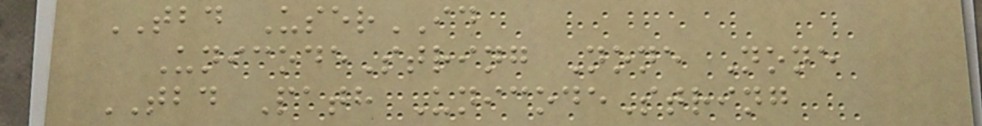TBD UserID
UnicodeString None None
TBD Path UnicodeString
